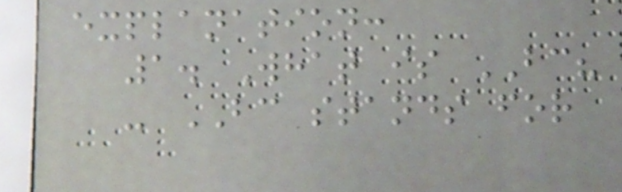explanation:
1. What is BC?
- BC stands for
